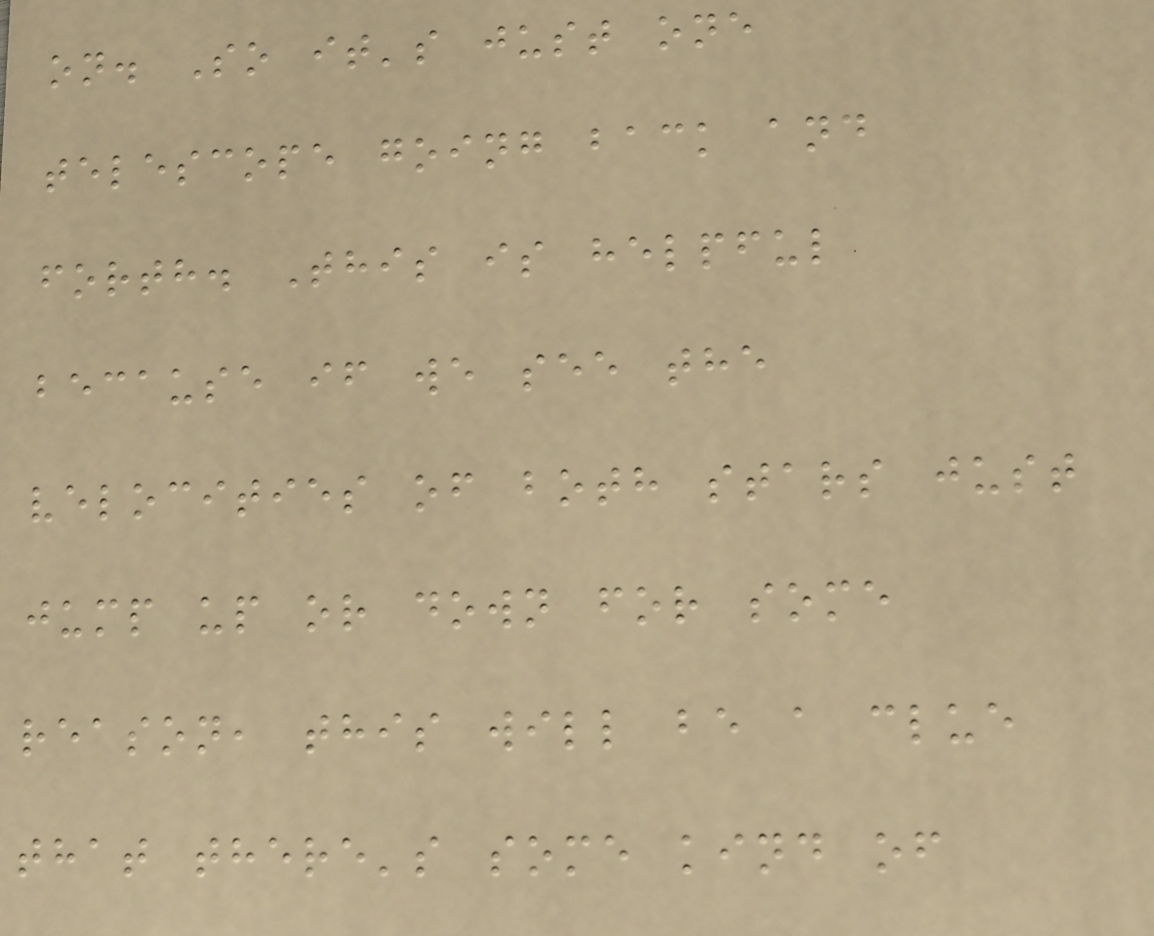on. So it's just one
telescope going back and
forth. This is helpful
because if we see the
velocities of both stars just
jump up or down for some
reason, this will be a clue
that there's some kind of
